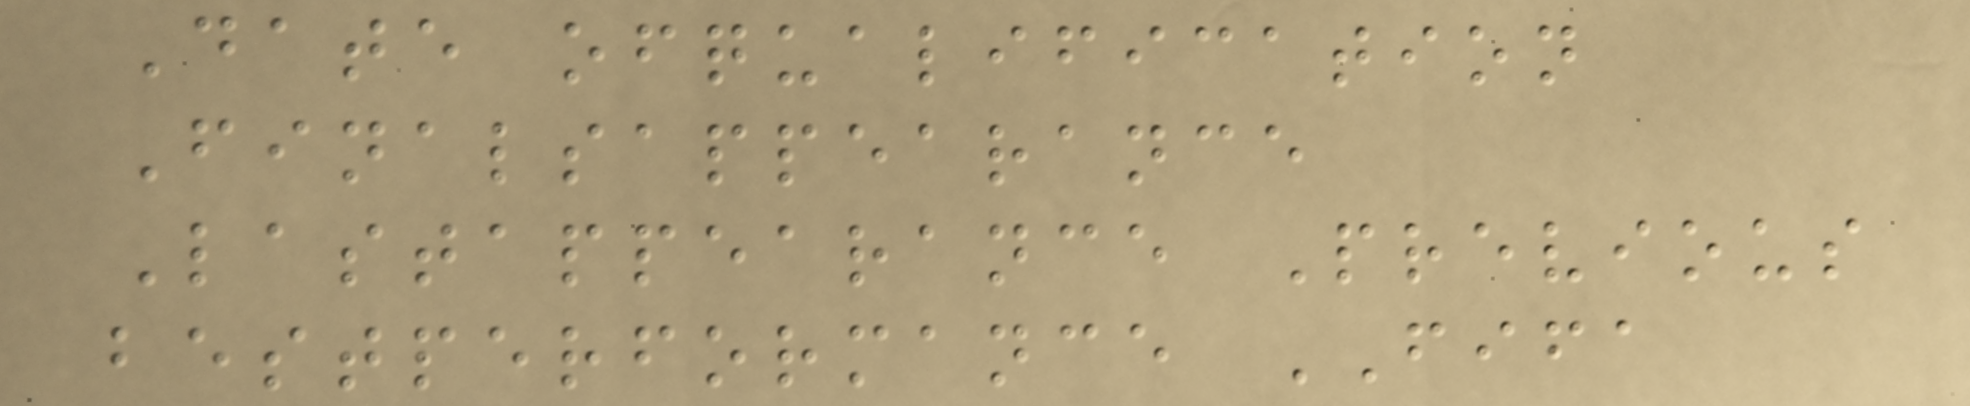Date ofqualification
Finalsappearance
Lastappearance Previous
bestperformance FIFA
